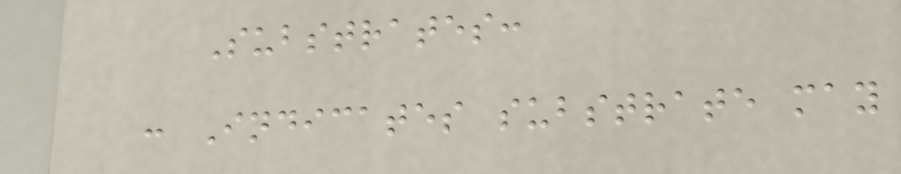Substrates:
: Indicates substrate may
